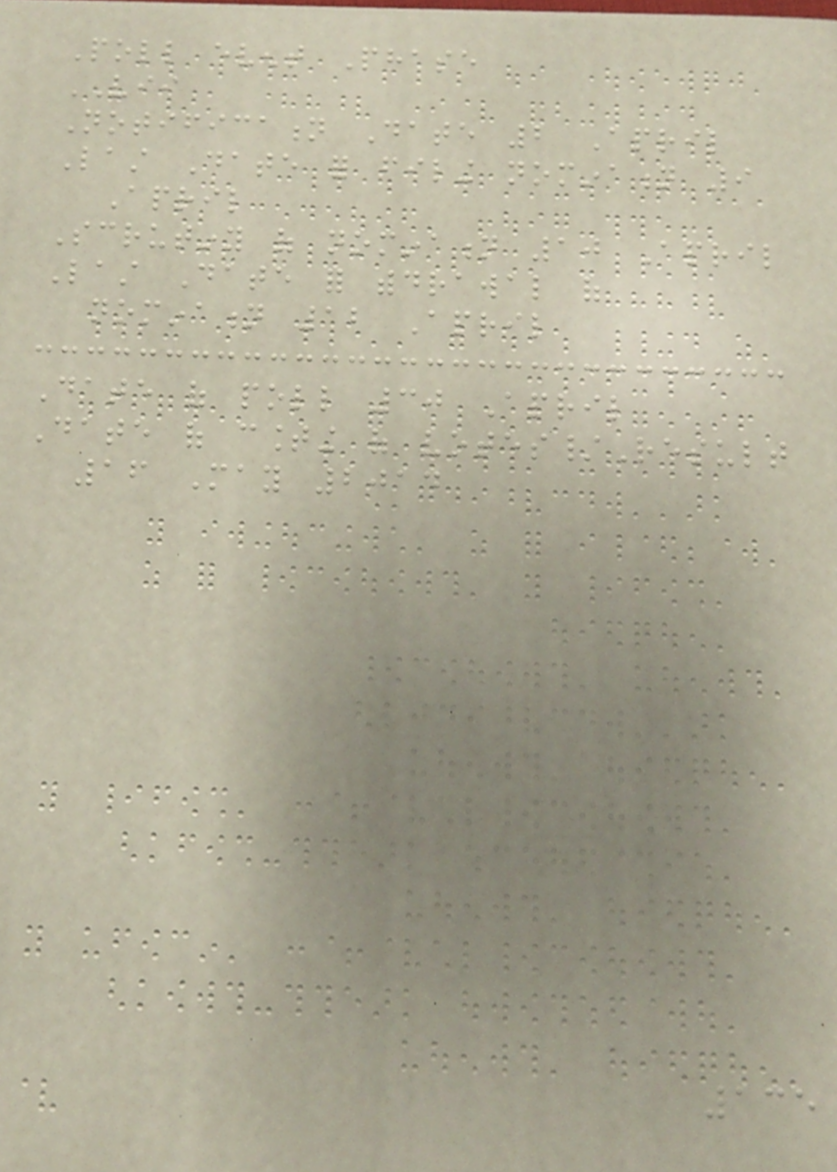Poll event Phase
VII
Notification Date 2 April
Last Date for filing nomination 9
April
Scrutiny of nomination 10 April
Last Date for withdrawal of
nomination 12 April
Date of poll 30 April
Date of counting of votes/Result
16 May 2014
135
